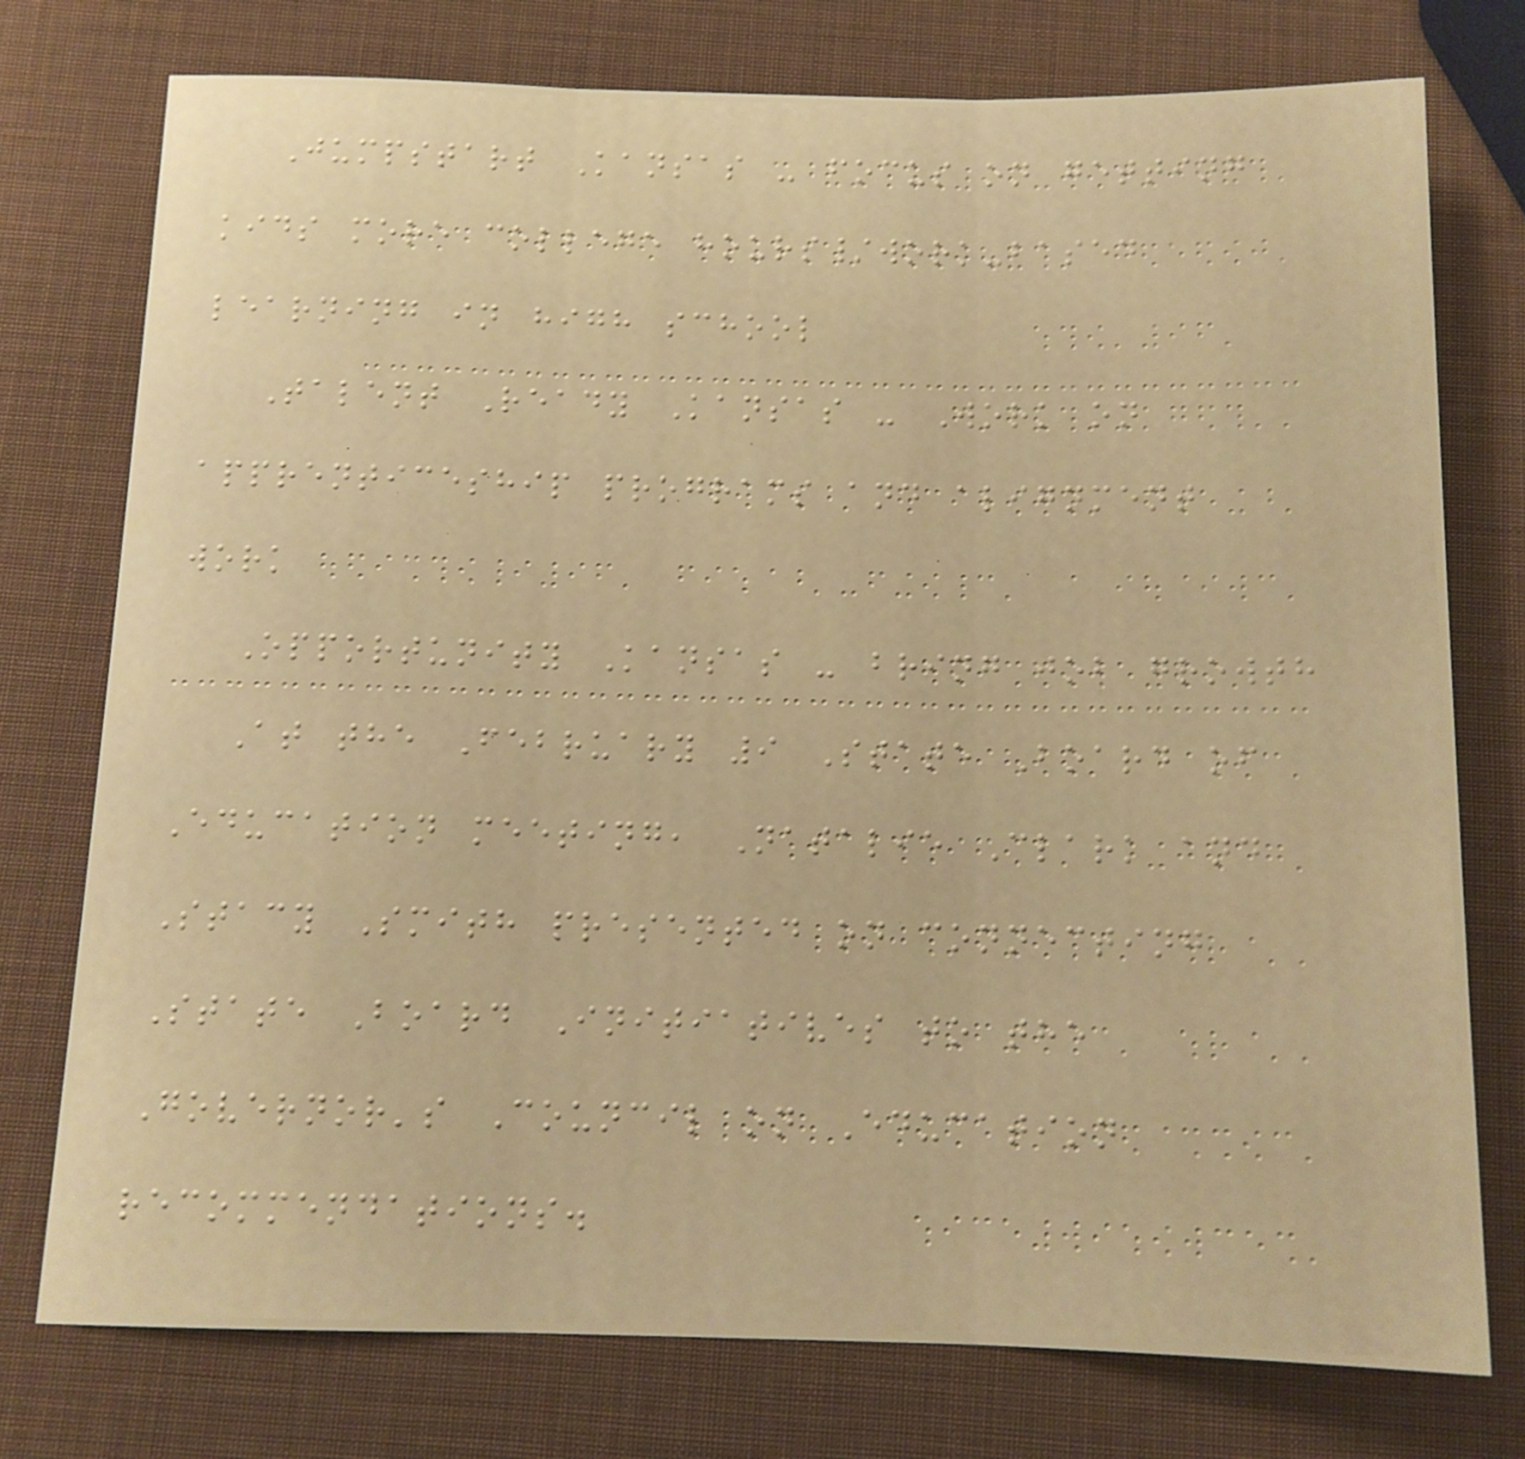Jumpstart Kansas - focus on getting
kids more college hours/work-based
learning in high school
Talent Ready Kansas - Work on
apprenticeship programs and alignment
work
Opportunity Kansas - bring job growth
At the February 9 State Board of
Education meeting, Natalie Clark and
Stacy Smith presented on connecting
State Board Initiatives to the
Governor's Council on Education
recommendations.
